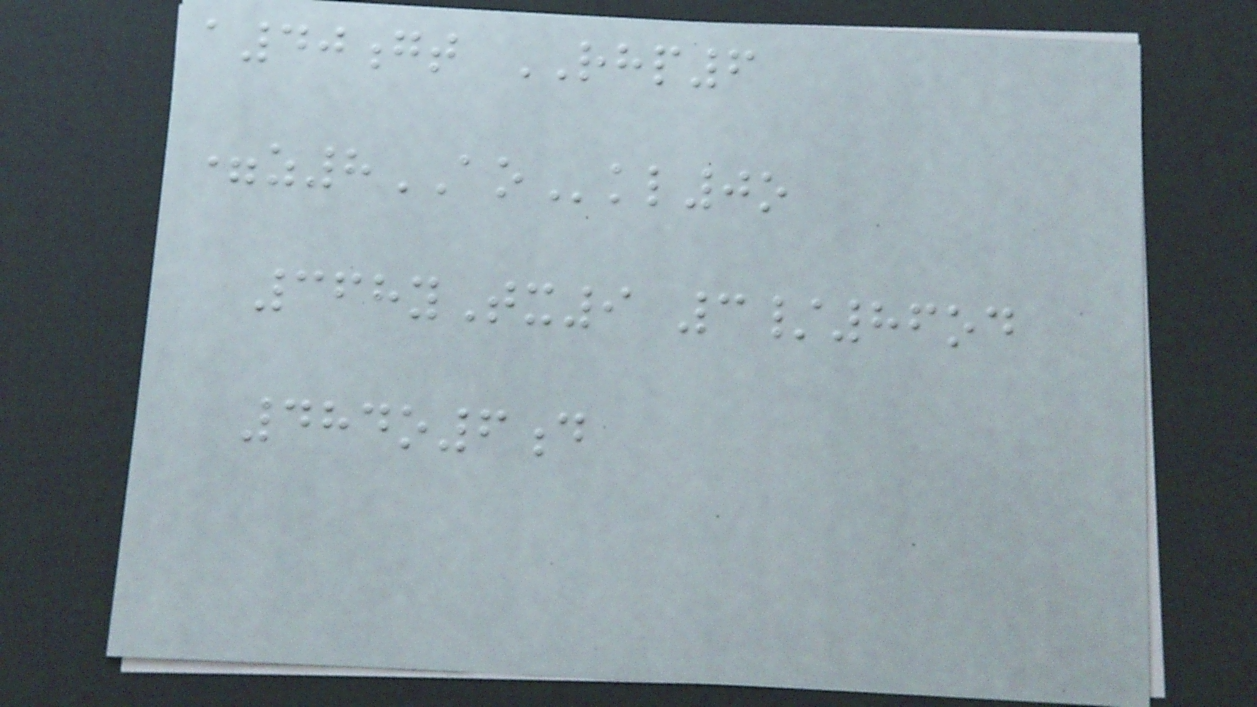a40gt RHP6
=z8AOkl0o
368yTx9 3/86od
484o6d
